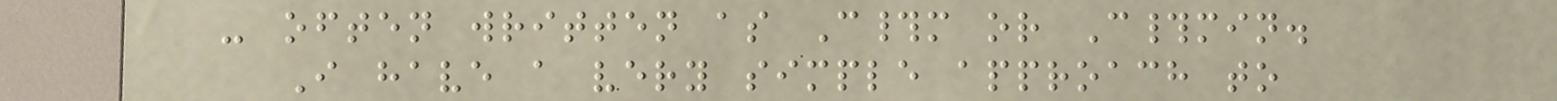- often written as C#m or C#min.
I have a very simple approach to
